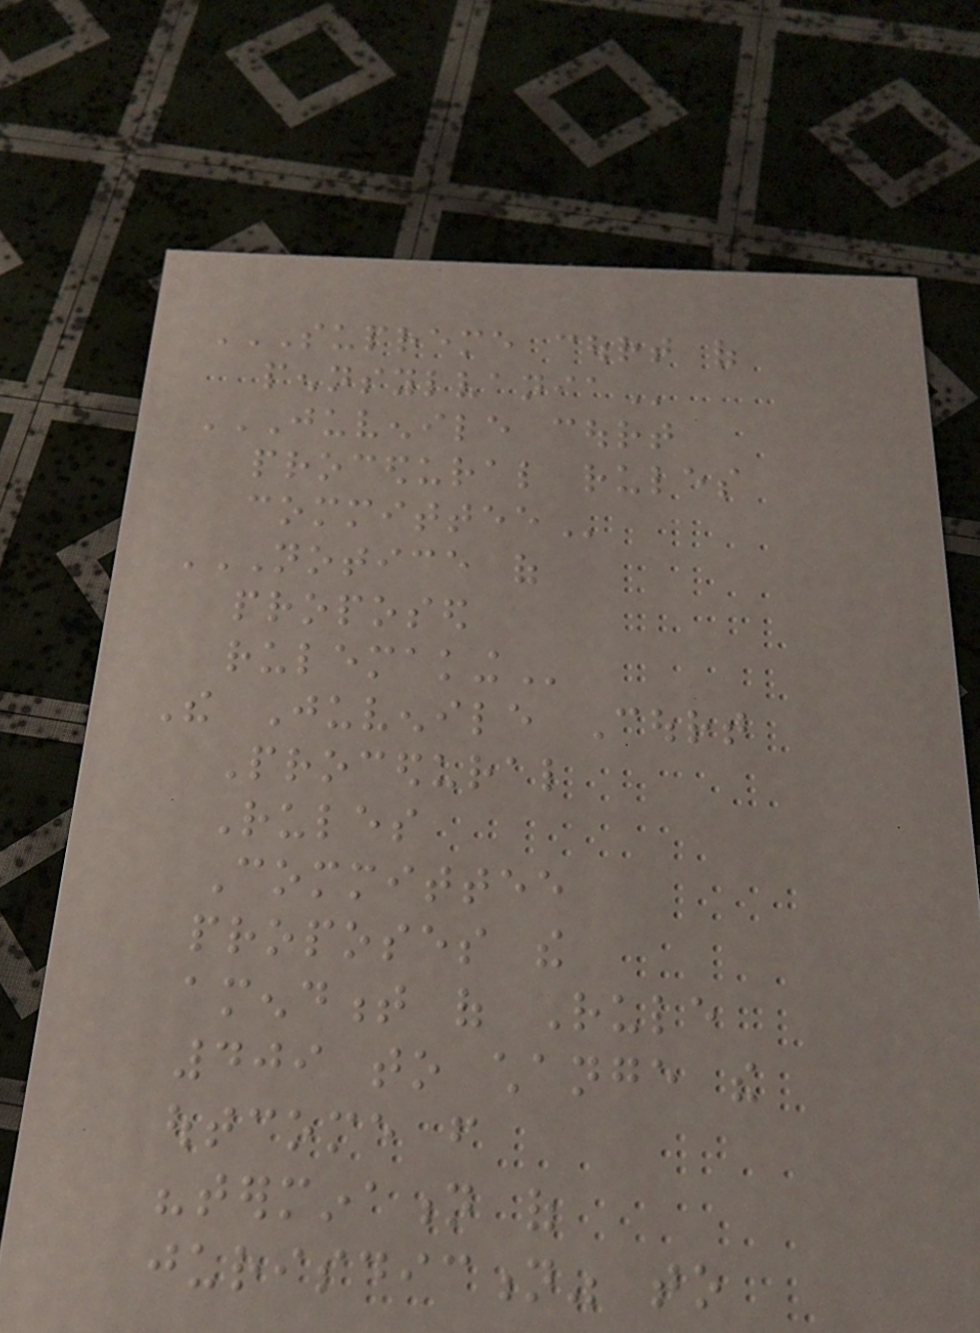SUPREME COURT OF
PENNSYLVANIA
JUVENILE COURT
PROCEDURAL RULES
COMMITTEE
NOTICE OF
PROPOSED
RULEMAKING
The Juvenile Court
Procedural
Rules
Committee
proposes the
amendment of Rule
409 to change the
outcome from
"termination of
jurisdiction" to
